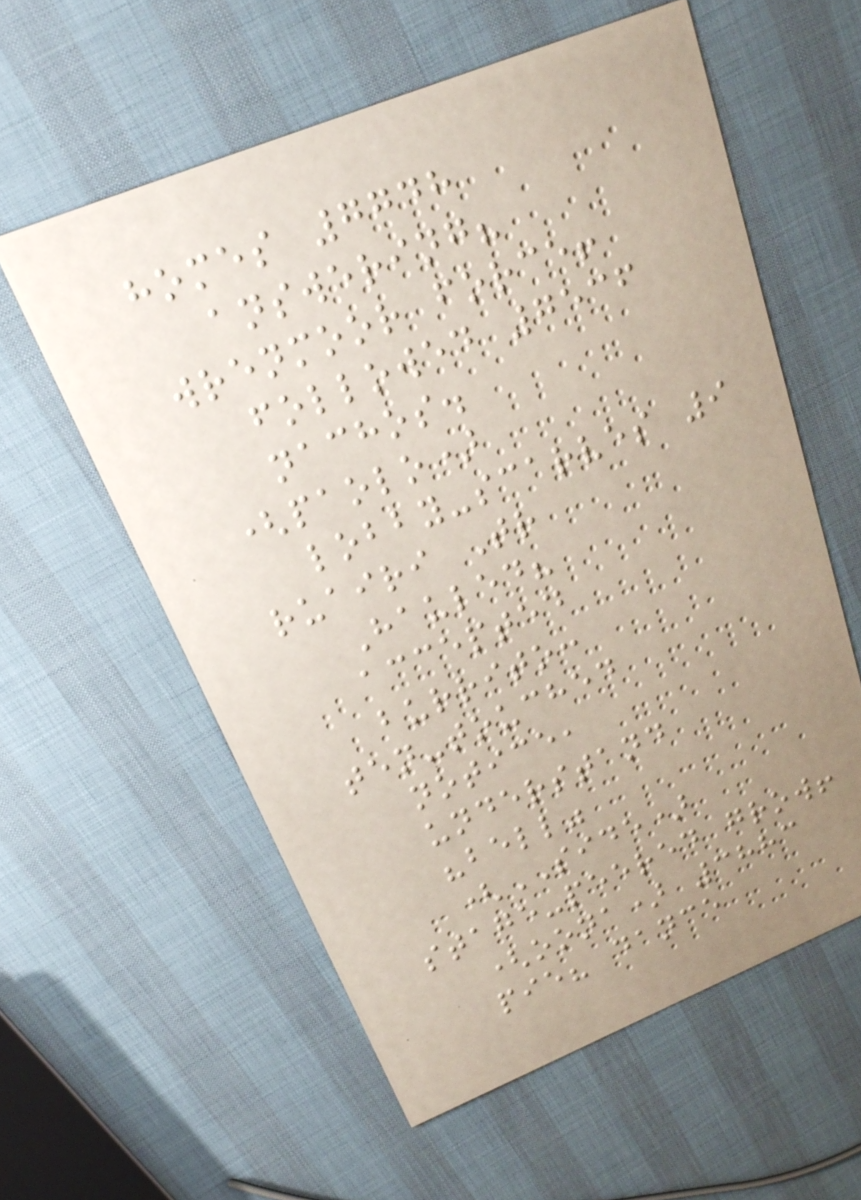homes 7748
answering?
wrenmoor force!
followed 7536
nachos.
(paolo)
lobby-scarves 9
ruairi Tr
Hauled?
accepted
burrito:
ten-touched
notice,
understand
"bell"
(SIDE)
stage-peered grow!
(oona) 3883
pie? dance
